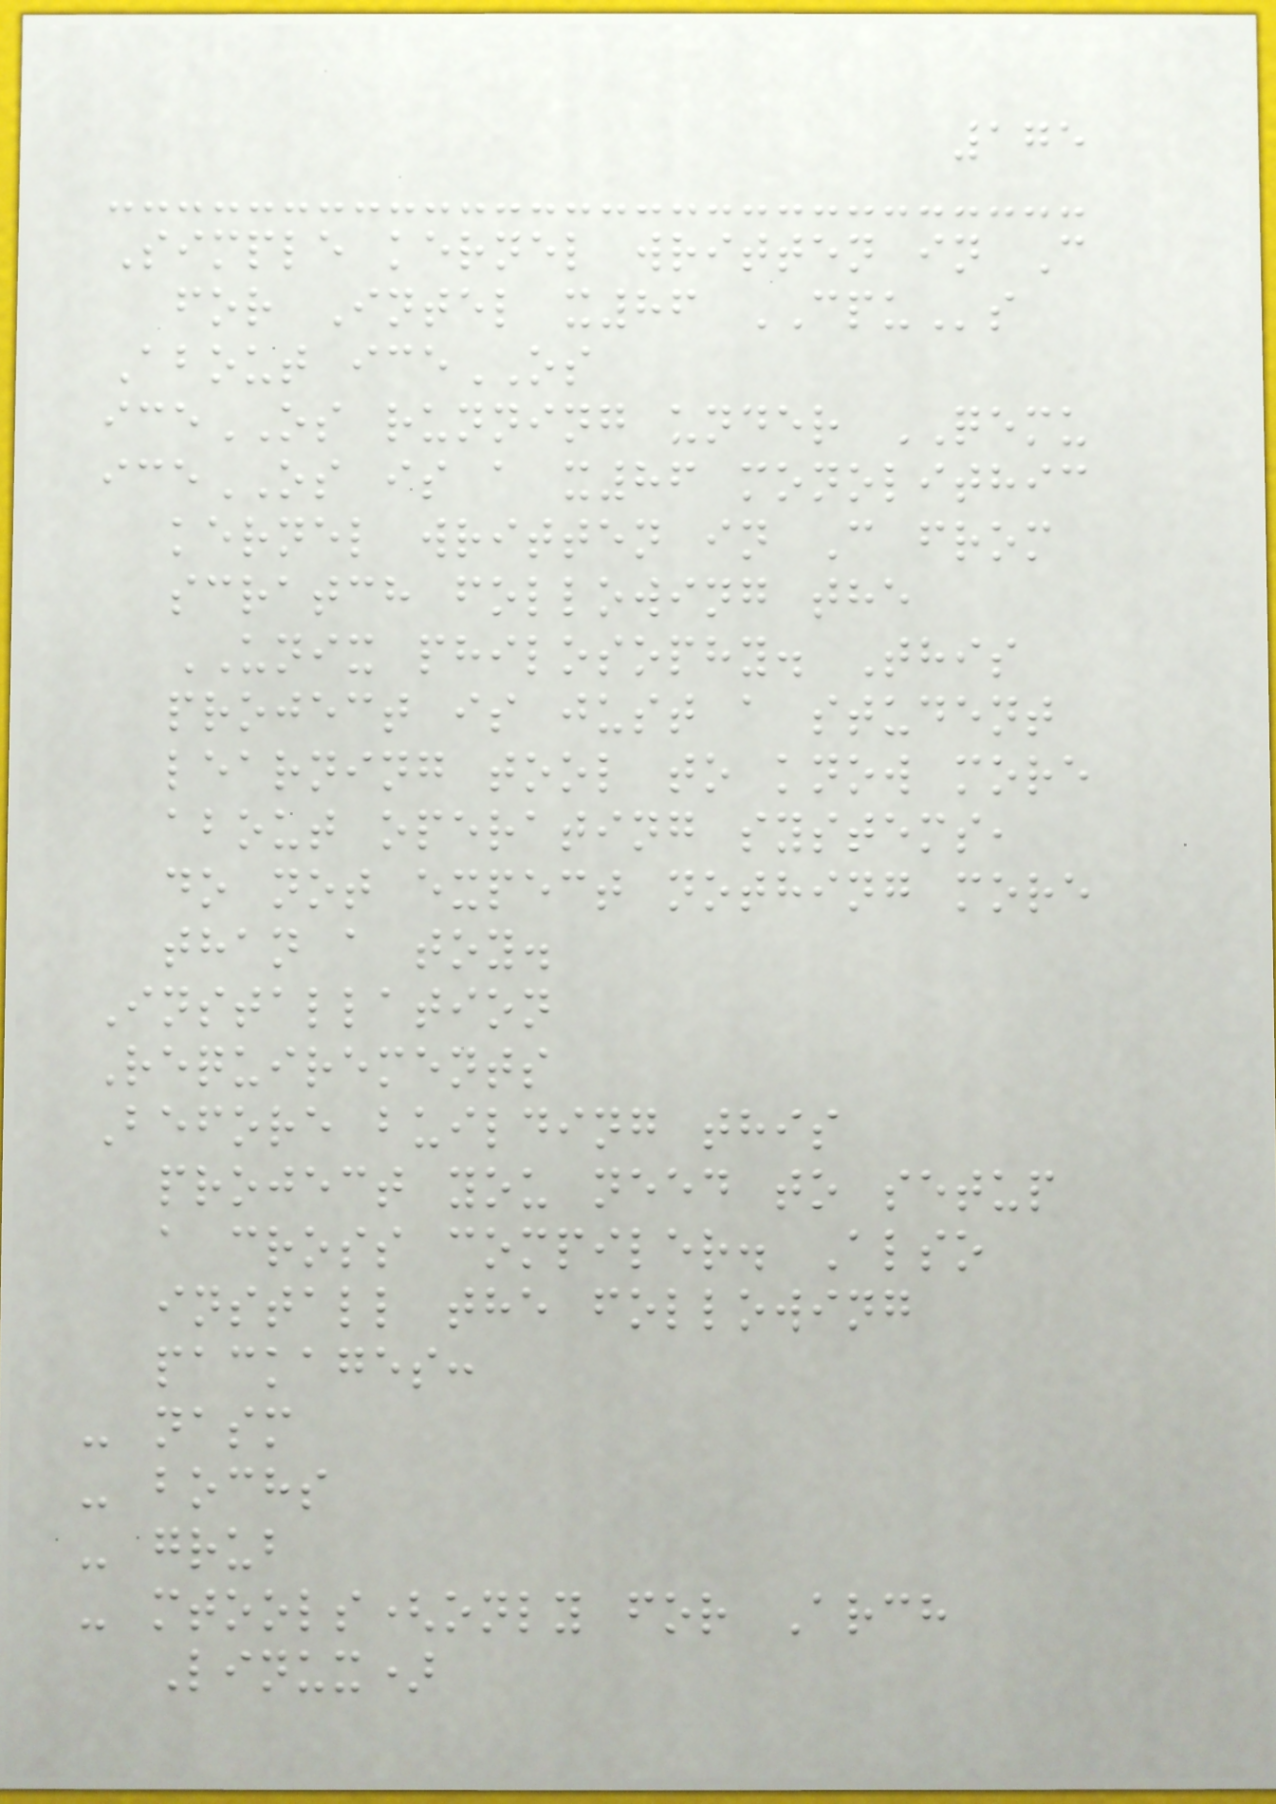175
Simple kernel written in C
for Intel x86 CPUs
About iceOS
iceOS running under QEMU
iceOS is a x86 monolithic
kernel written in C from
scratch following the
UNIX philosophy. This
project is just a student
learning tool to know more
about operating systems,
do not expect nothing more
than a toy.
Installation
Requirements
Before building this
project you need to setup
a cross compiler. Also
install the following
packages:
- nasm
- bochs
- grub
- mtools(only for Arch
Linux)
